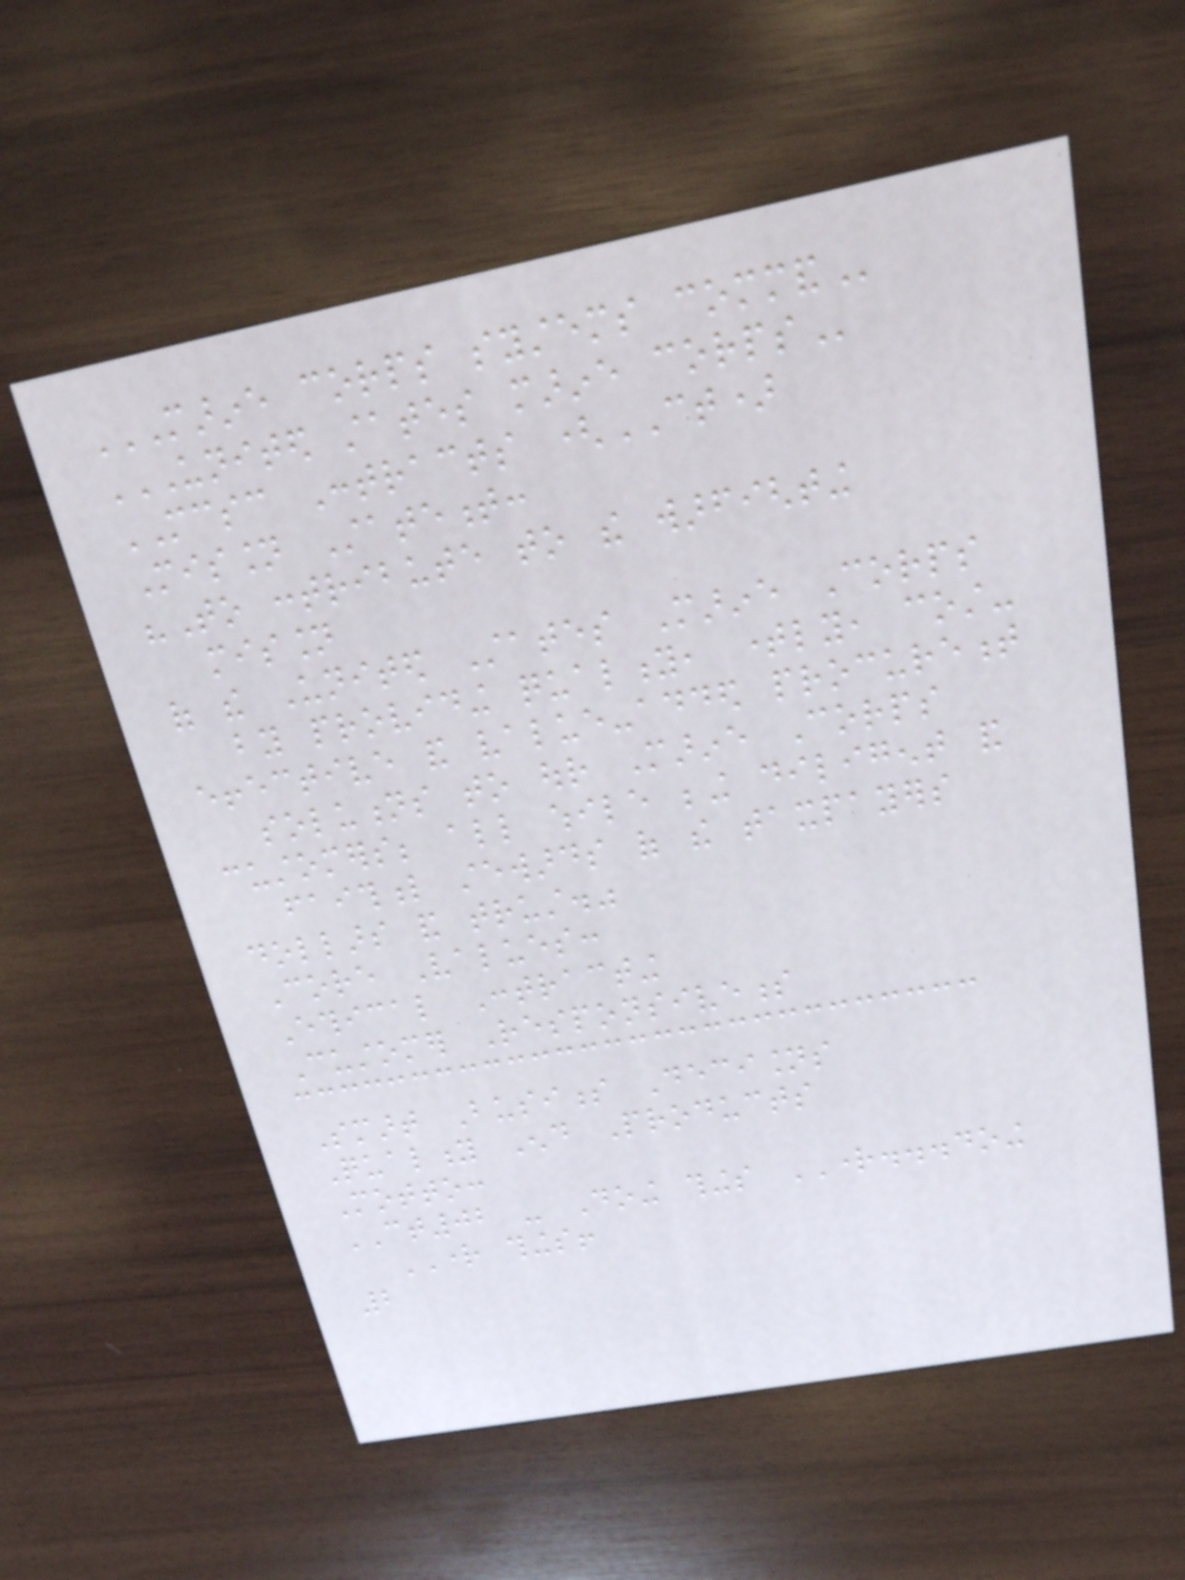MARINE CORPS SYSTEMS COMMAND
UNITED STATES MARINE CORPS
MCSC Contracts (CT)
Mission Statement:
"To contribute to the warfighting
mission
of the United States Marine Corps
by providing quality, timely, cost-
effective and value-added procurement
solutions to our Marine Corps
customers; all while being diligent and
faithful stewards of the taxpayers
dollars and trust."
Core Values:
Ethical Contracting
Customer Responsiveness
Smart Business Decisions
Quality End Products
Motto:
CT02 - Doing things RIGHT...doing
RIGHT things!
2
